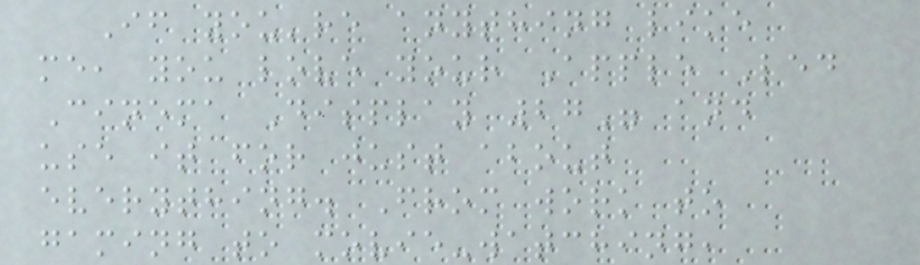If you're anything like
me, you love your Apple Led
Cinema Display 27" and
use it for just about
everything. From work to
gaming to movie-watching,
